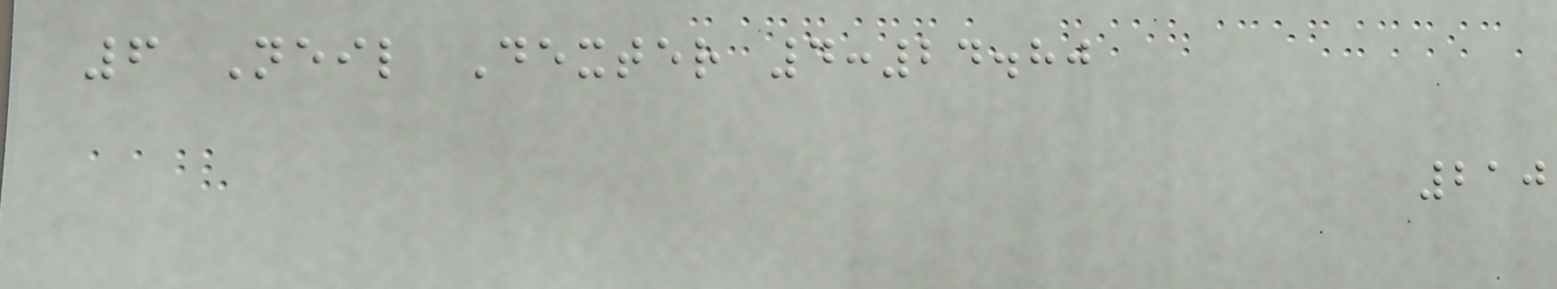6 Neil Dexter 4:24.80
210
